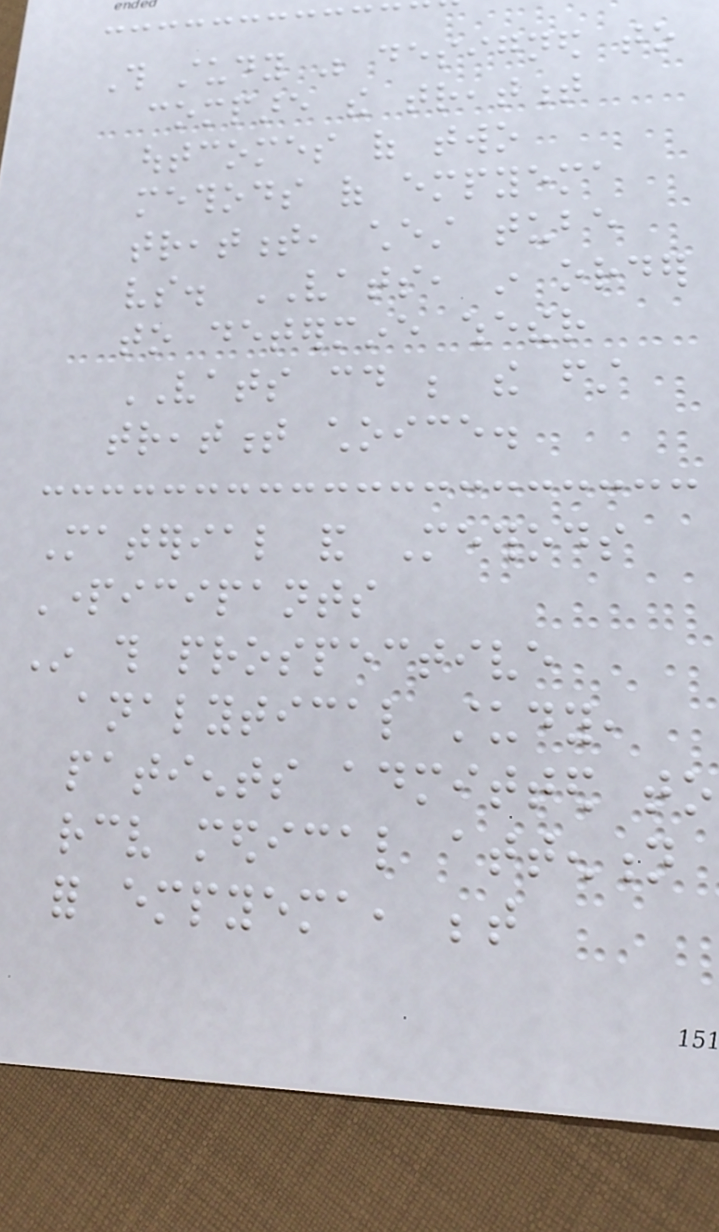This study was designed to
compare the treatment
outcomes of two
methods of empyema
treatment, chest tube
vs. VATS, in order
to determine whether
VATS could be the first
treatment choice.
Material and Methods
Participants
In this prospective
analytical study,
patients admitted to
receive medical attention
for empyema, between
